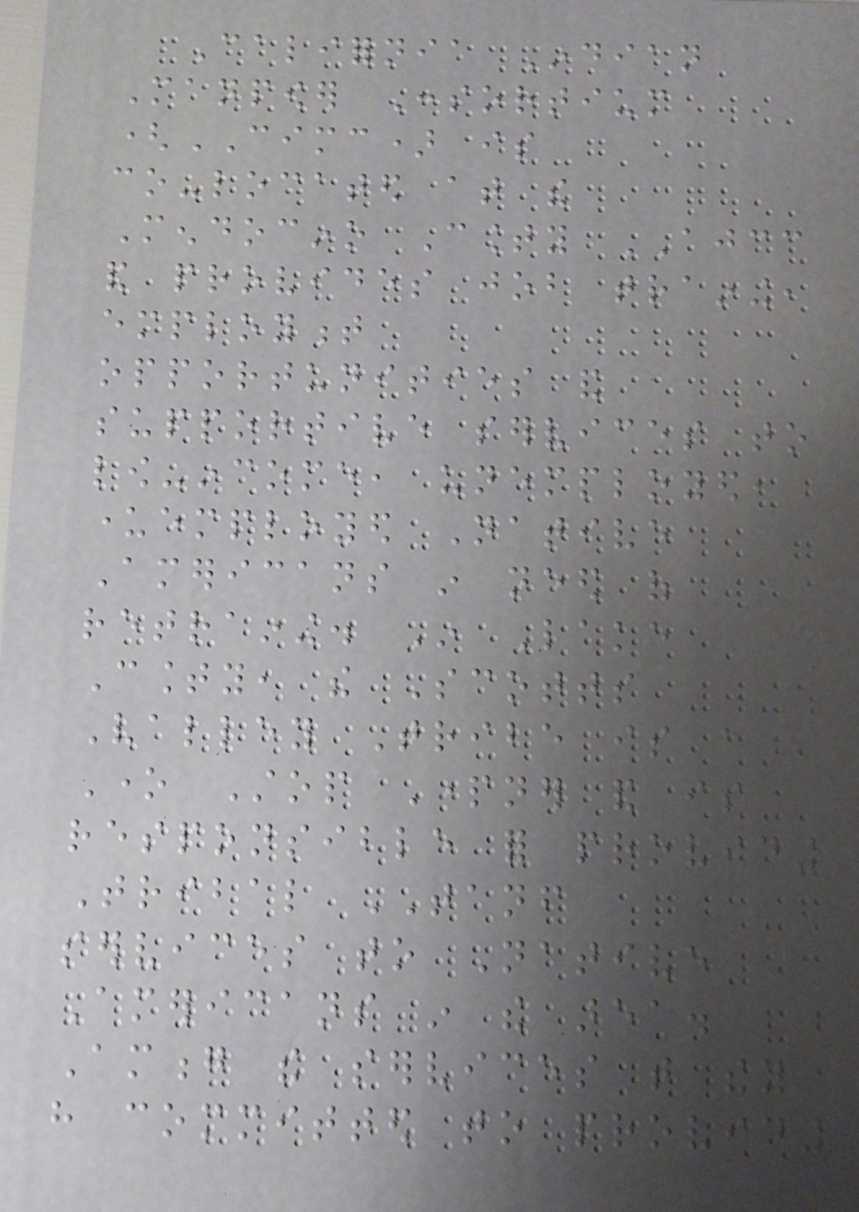California Indian
Manpower Consortium
(CIMC) is
co-located at the
Mendocino County AJCC
and provides job training,
employment
opportunities and
supportive services to
low-income, unemployed,
underemployed Native
Americans in need of
retraining. In Lake
County, the Scotts
Valley Tribe is a
One Stop Partner and is
responsible for providing
Tribal TANF
services to Native
Americans in the area.
Among the services that they
have committed to providing
